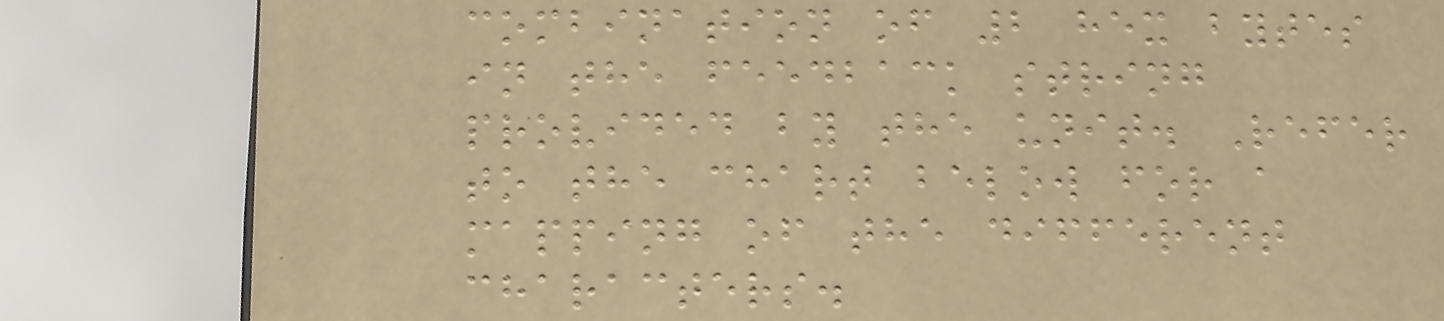combination of 2 hex bytes
in the feedback string
provided by the unit. Refer
to the chart below for a
mapping of the different
characters.
